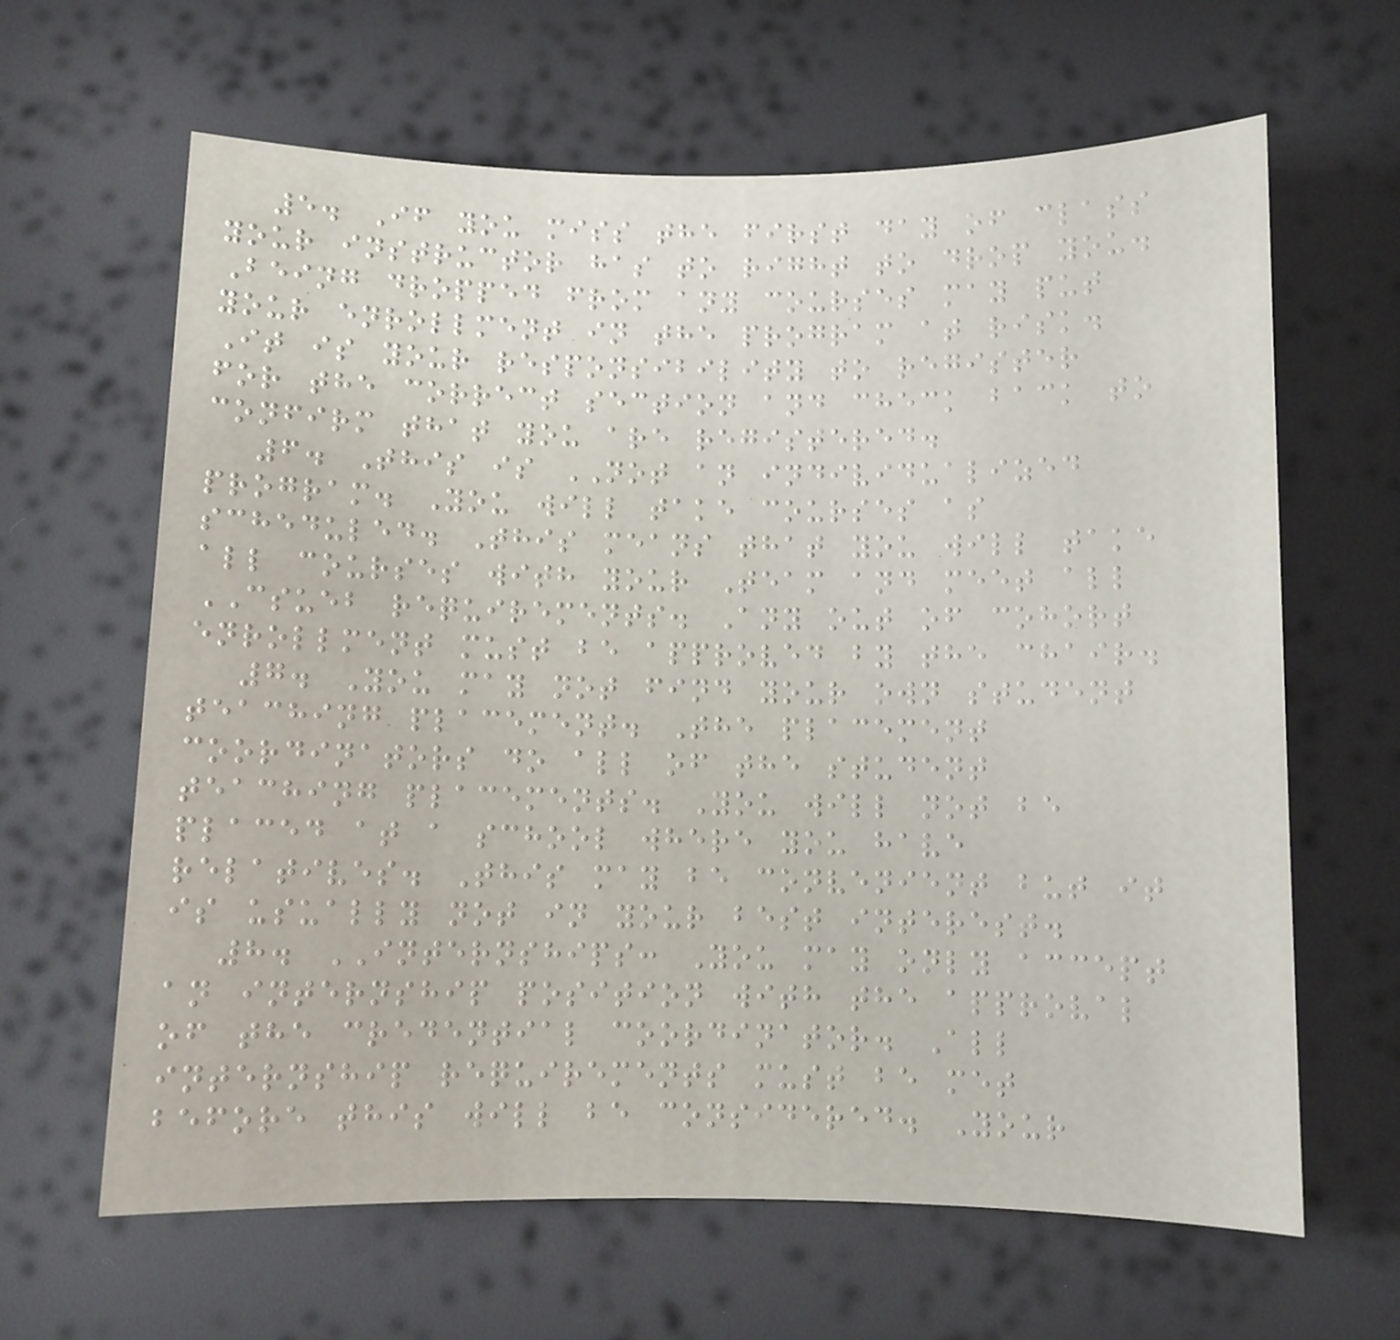5. If you miss the first day of class
your instructor has to right to drop you.
Being dropped from any courses may put
your enrollment in the program at risk.
It is your responsibility to register
for the correct section and check back to
confirm that you are registered.
6. This is NOT an individualized
program. You will take courses as
scheduled. This means that you will take
all courses with your Team and meet all
CSUEB requirements. Any out of cohort
enrollment must be approved by the chair.
7. You may not find your own student
teaching placement. The placement
coordinators do all of the student
teaching placements. You will not be
placed at a school where you have
relatives. This may be convenient but it
is usually not in your best interest.
8. INTERNSHIPS: You may only accept
an internship position with the approval
of the credential coordinator. All
internship requirements must be met
before this will be considered. Your
